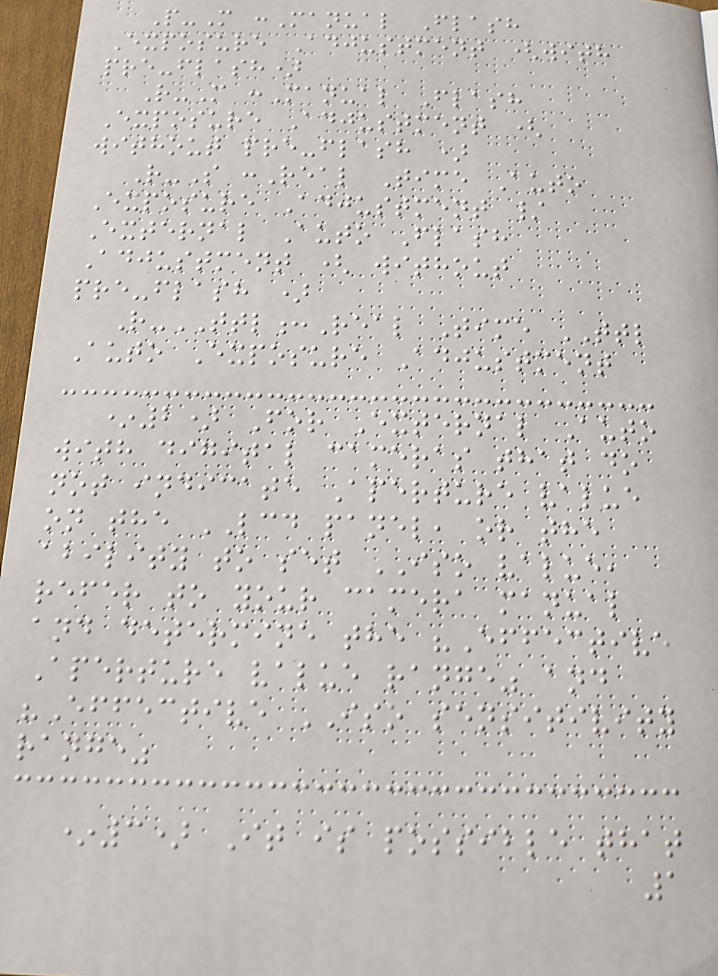P-M :Manual Flash
Exposure Adjustment (with
pre-flash)
R-M :Manual Flash
Exposure Adjustment (
without pre-flash )
R-S :Real Time Auto
Exposure Adjustment /
External Auto Flash
Adjustment ( without
pre-flash )
R-TTL:Real Time TTL
Auto Exposure Adjustment
*2) For External Auto
with digital cameras that do
not indicate Aperture value
on the LCD panel, or the
ability to set ISO value,
refer to your camera manual
and determine the "Effective
Aperture value range" and
"Effective ISO sensitivity
range"
*3) It is possible that
1
